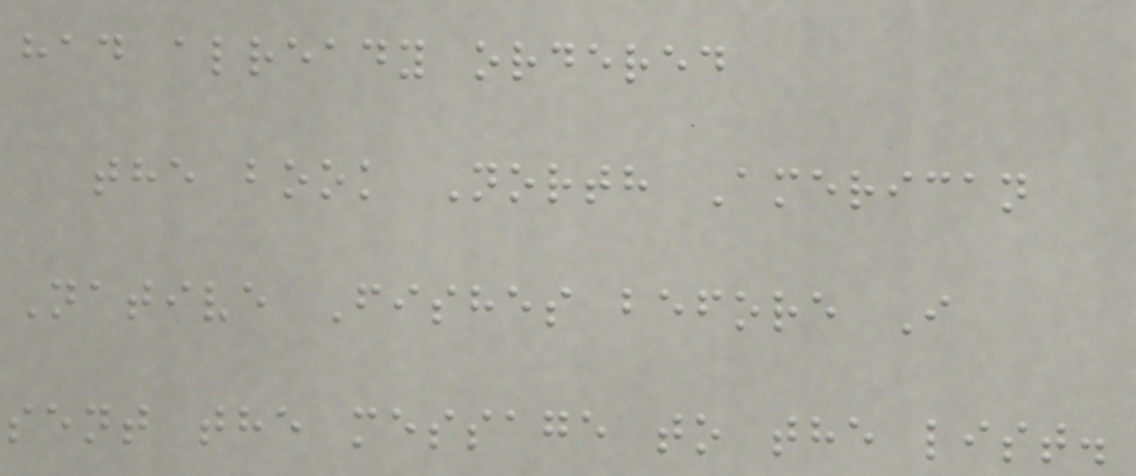had already ordered
the book North American
Native Fishes before I
sent the message to the list.
